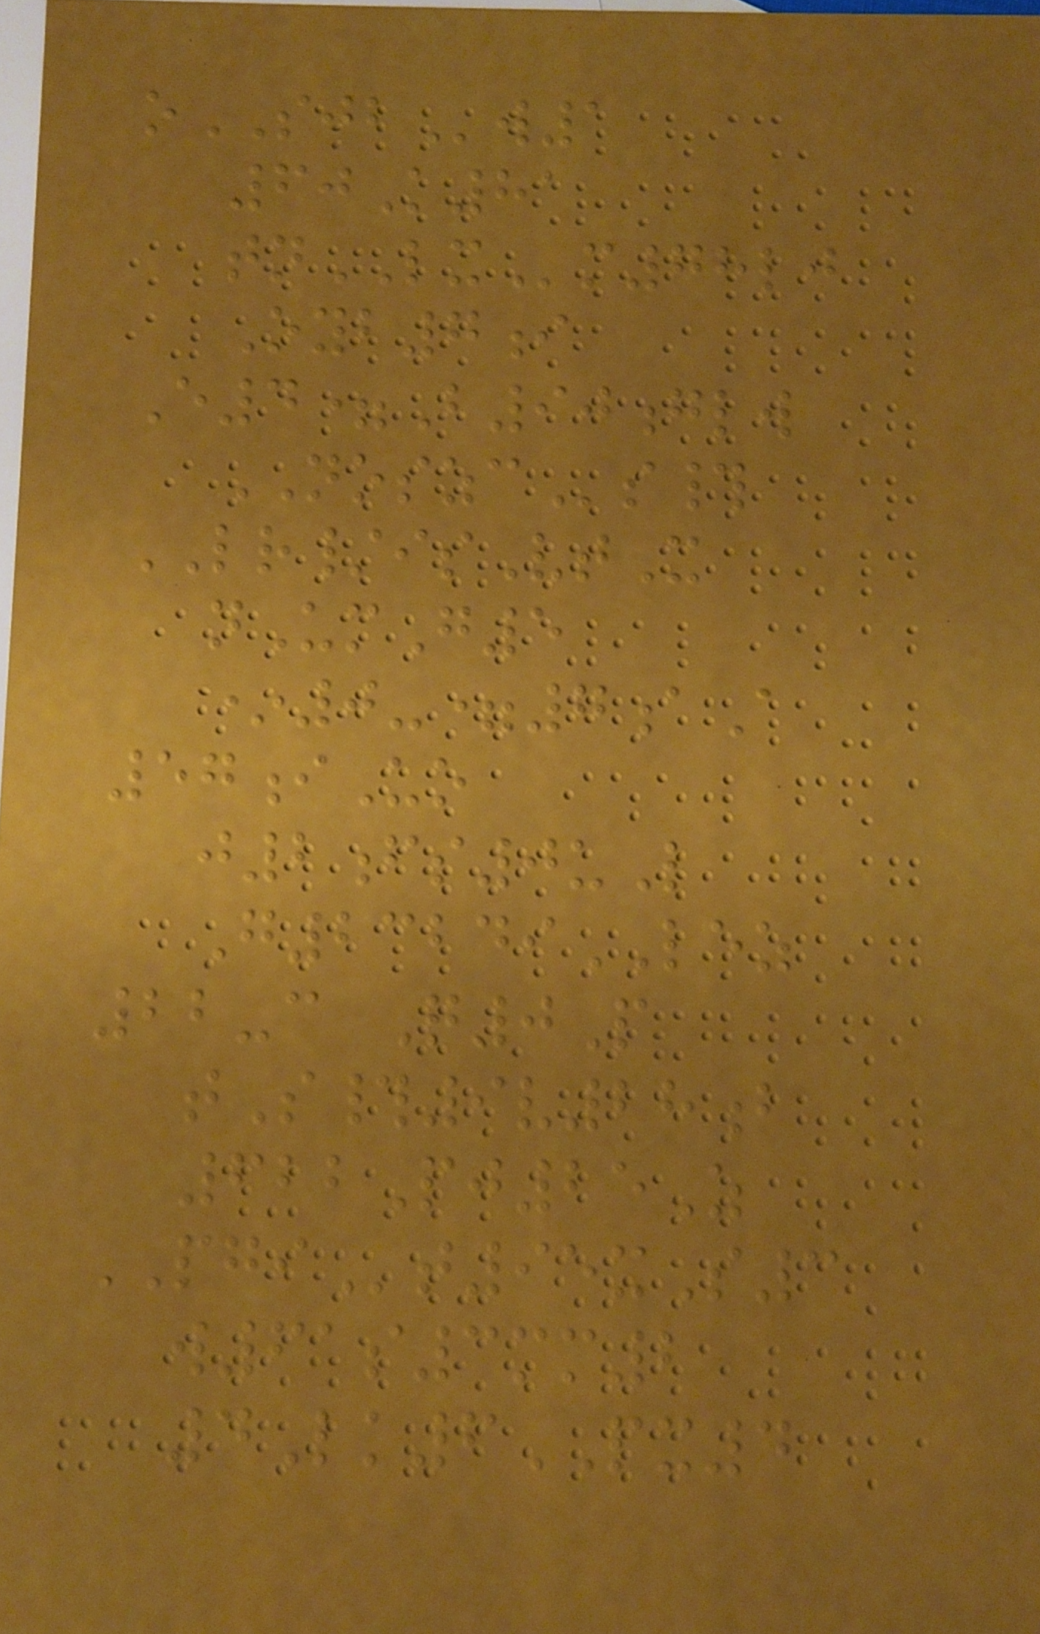oSJBw1
60K81
tnLXm78lj
Oyb7i
E4=B90glw
NOSZCs#
LR/isVtX
nUmG5
*0-=7aA
57iUo
j2fs0uL
G23249LEZ
22-c Q0P
tS#9v28b
622Pj25Z
PGIt95xS3
w61s3mm2
4Lk6PX4
